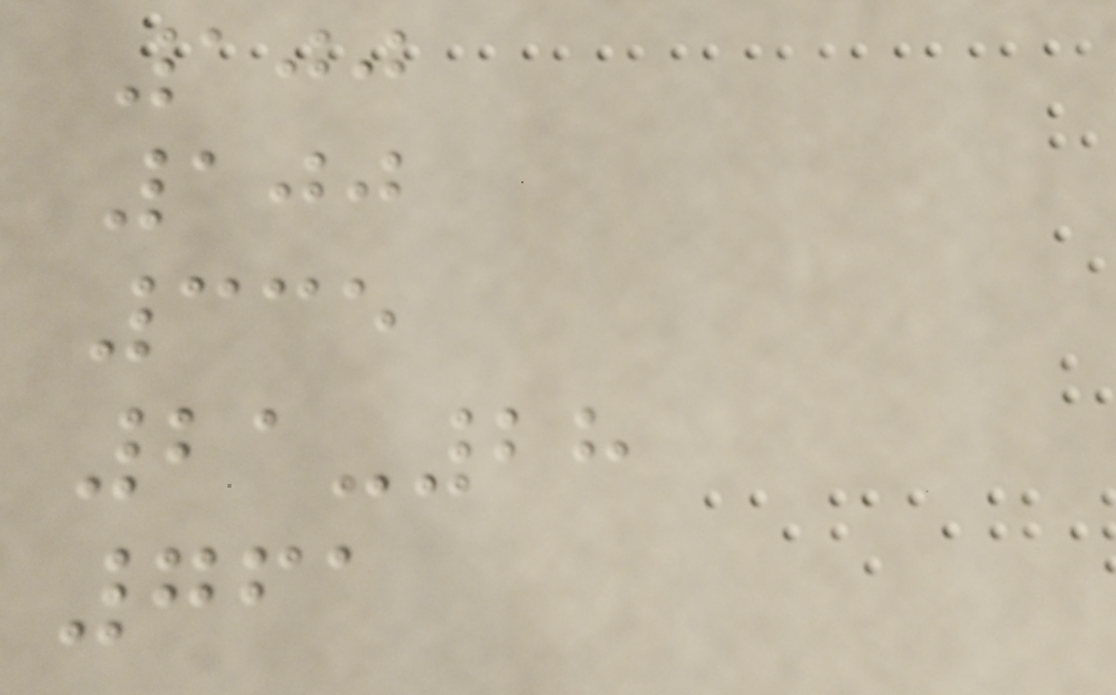100
100
335
21-28
761
